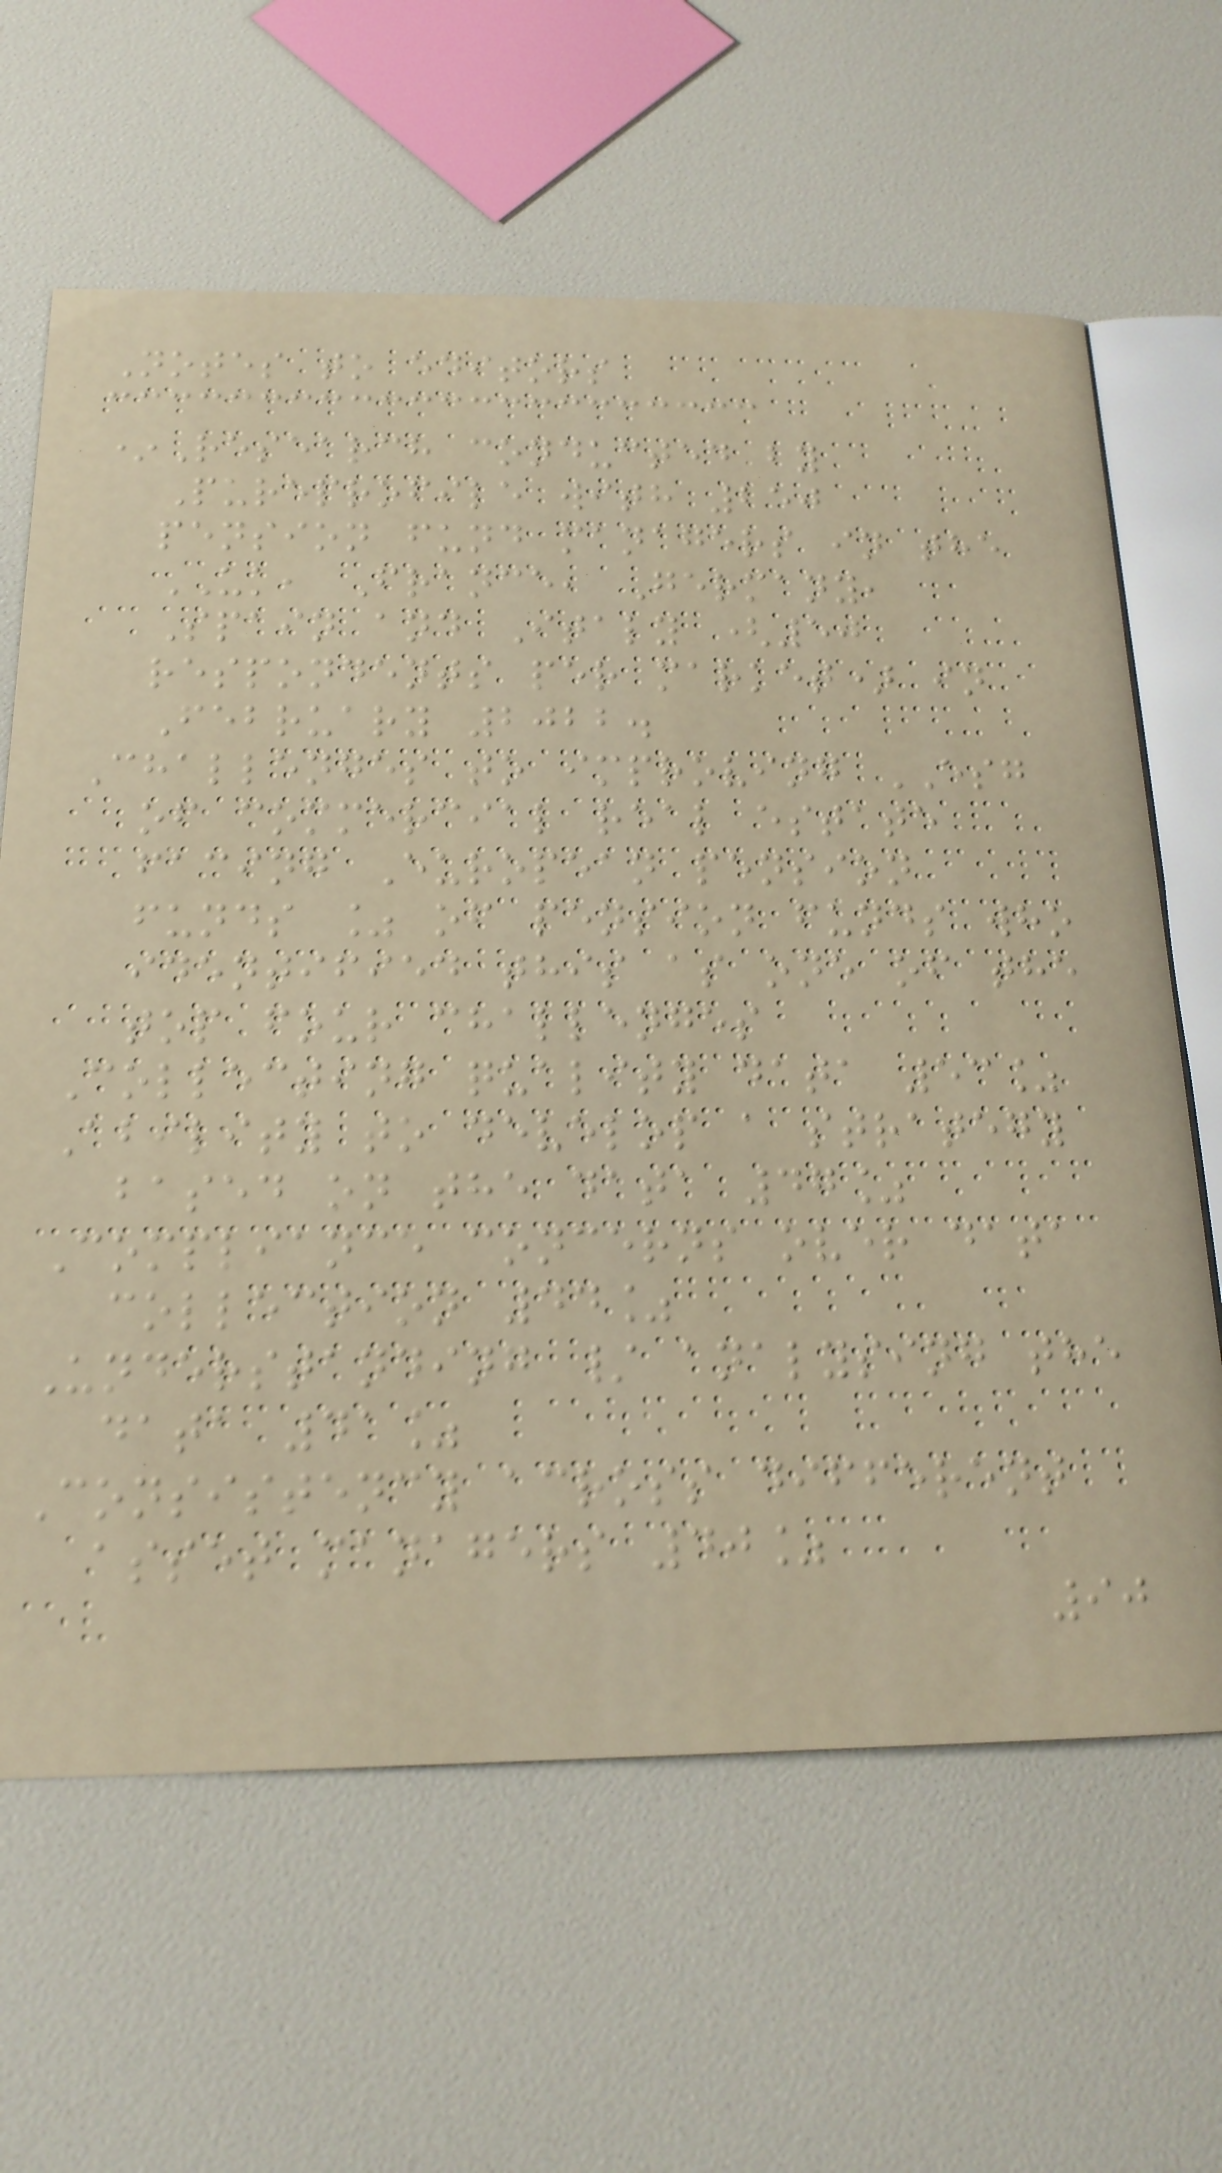Notes to editors
*Research conducted by
Pureprofile with 250
pension fund managers in the
UK, France, Germany,
Spain and Italy (50
respondents per market) in
February 2022.
Challenges to improving ESG
of commercial real estate
facing European pension
funds % of pension funds who
identified this as one of the
top four challenges
Collecting quality data 53%
Ability to develop a strategy
based on the data 47%
Compliance concerns over data
collection 44%
Understanding / analysing the
data 41%
Consistency across different
asset managers 40%
90
